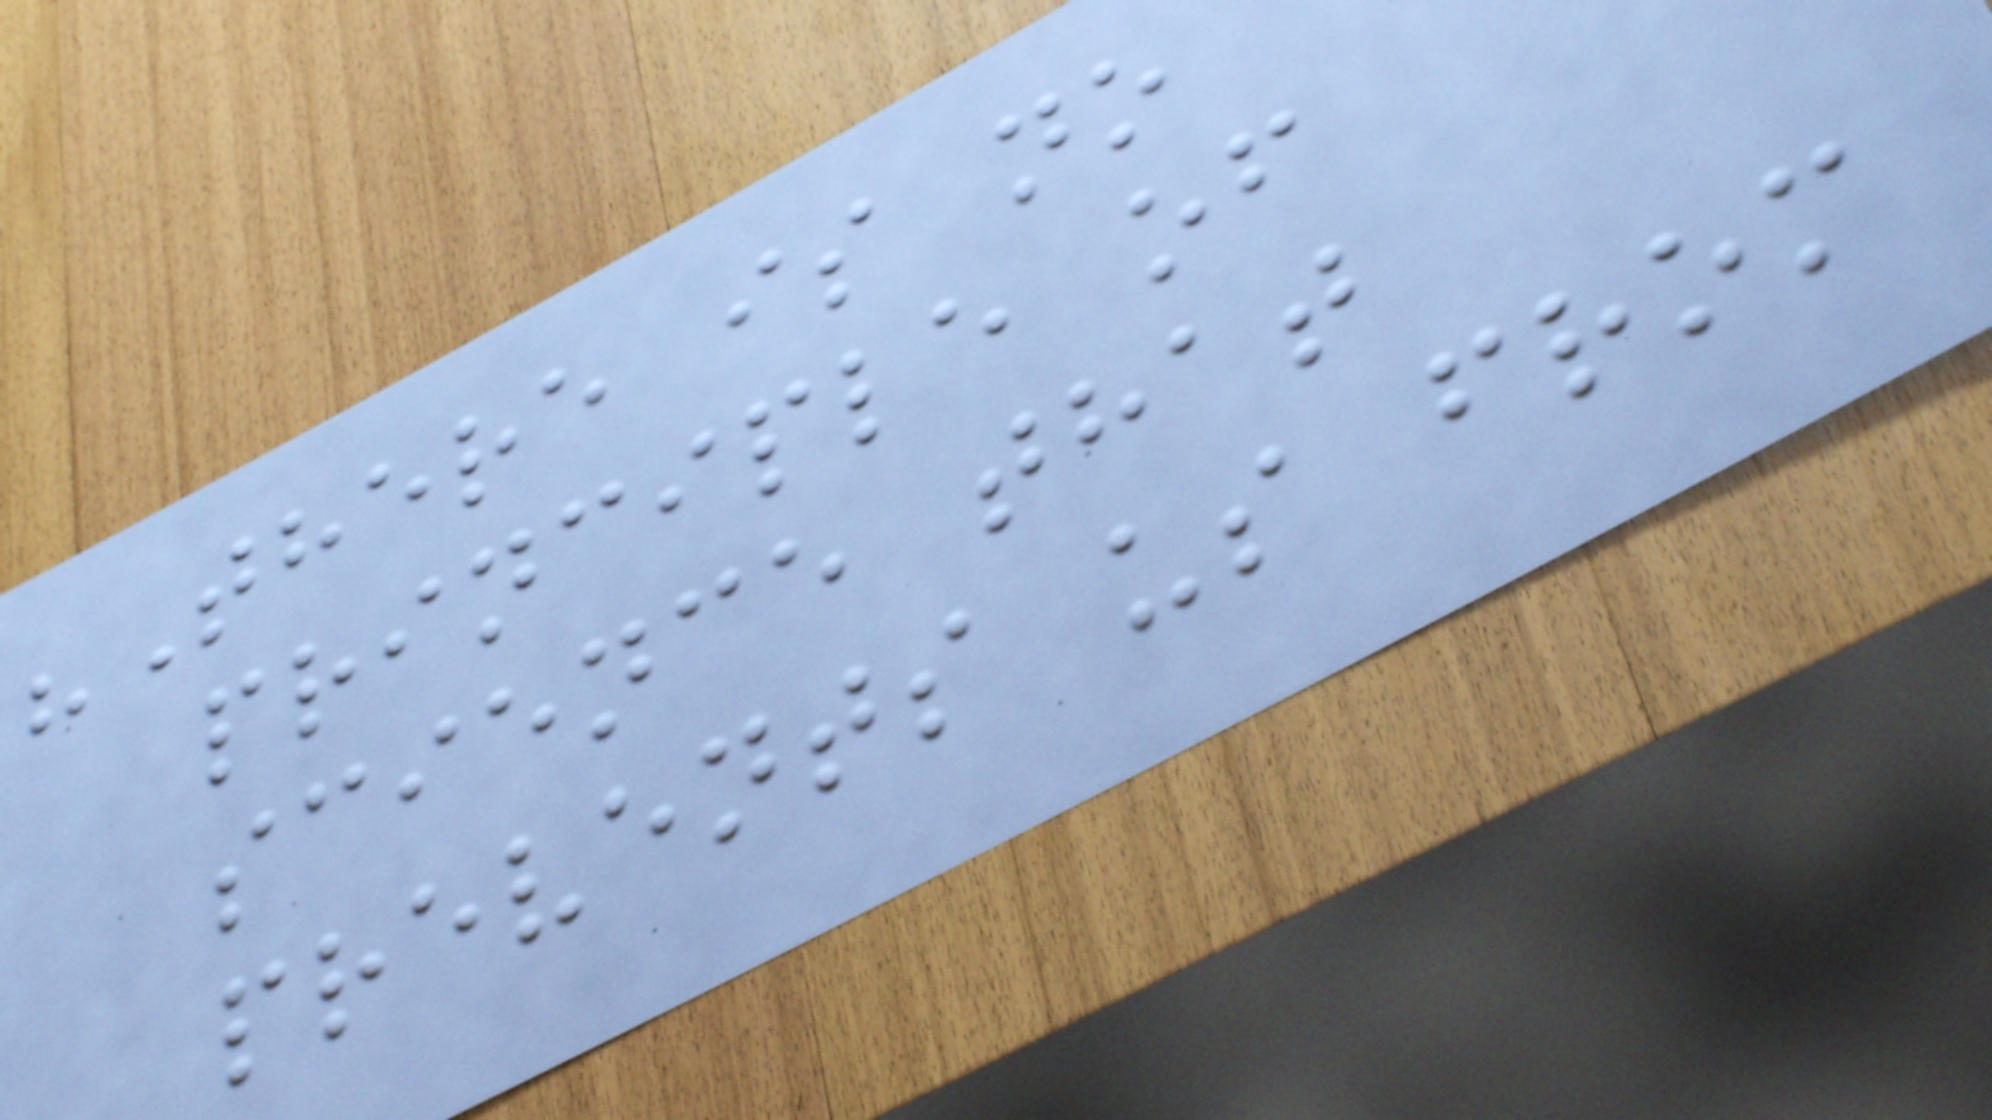"There is no
principle of
science that
prevents us from
